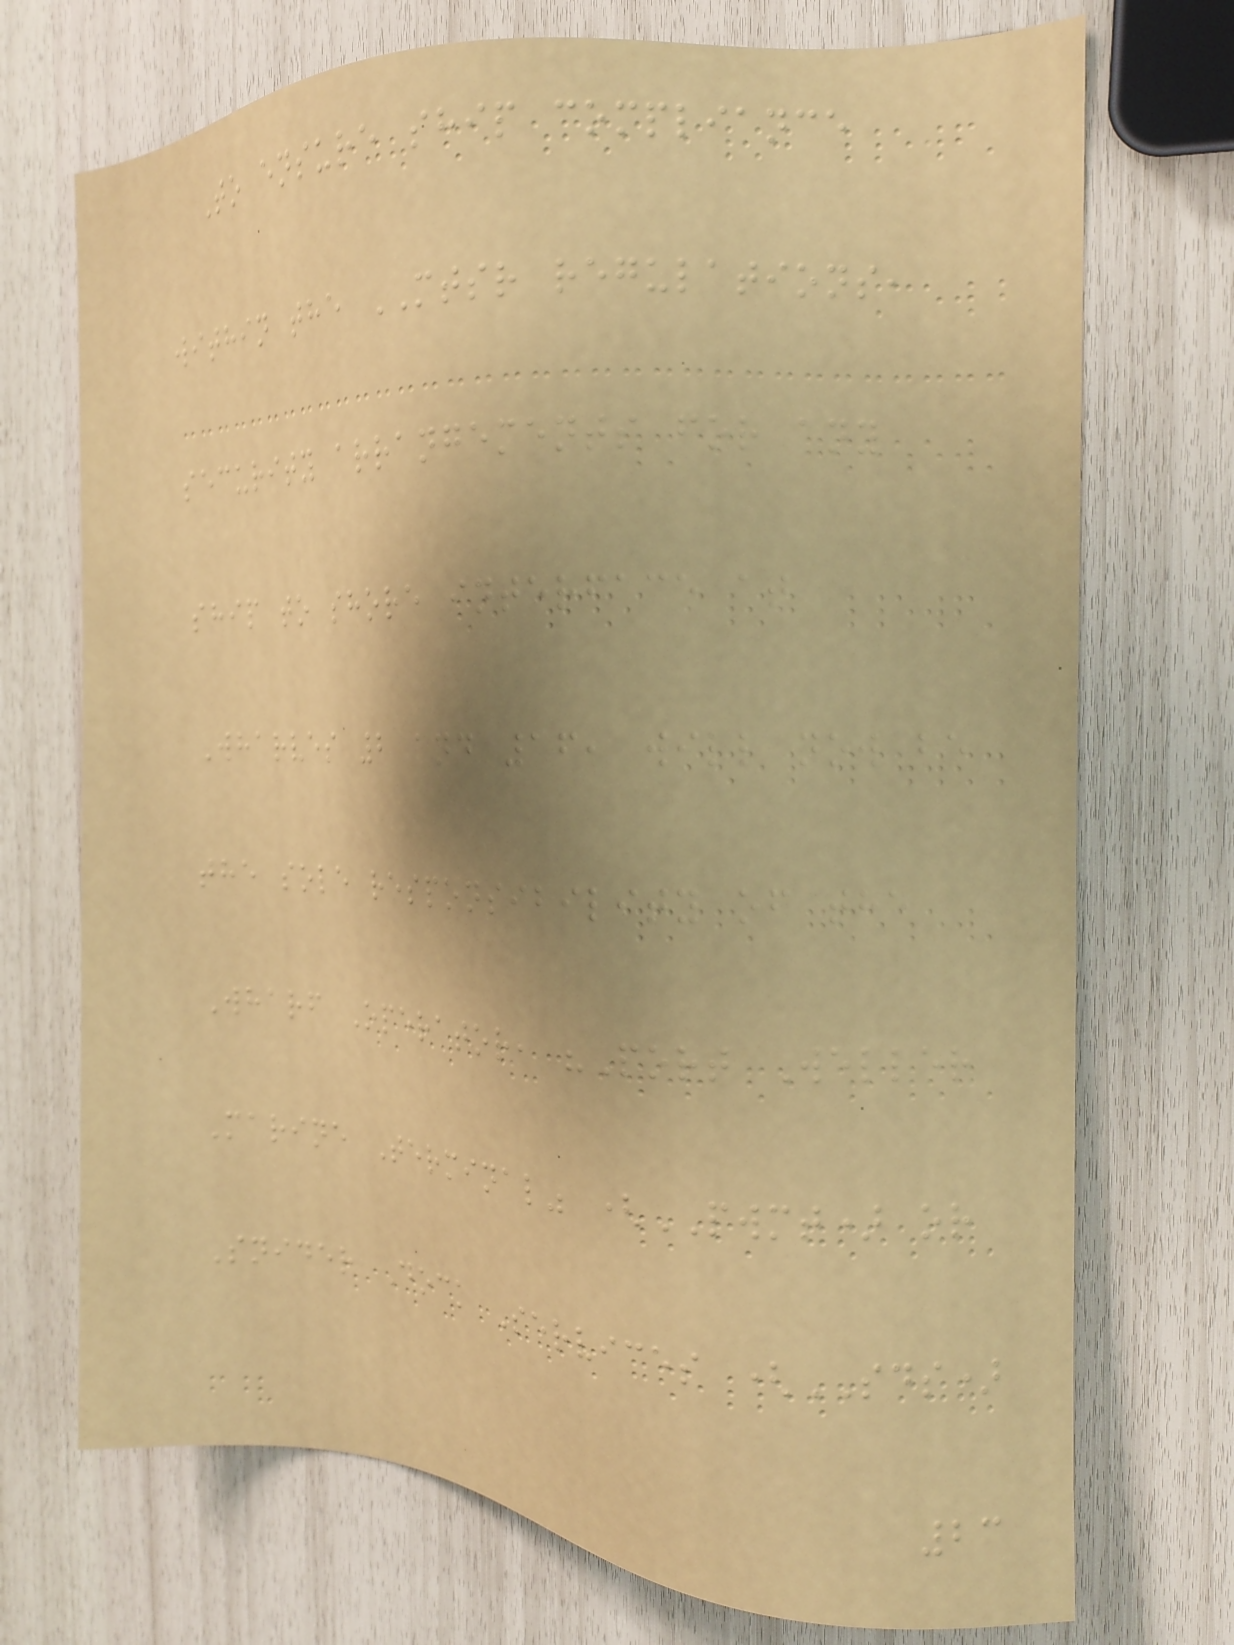To ensure ship compliance
within the MTSR regulations,
security arrangements for any
ship to shore interface at
Wharves 2 and 16, will now be
the sole responsibility of the
Wharf Operator, "Port Weller
Marine Terminal" (PWMT) or
Snider Dock Services (SDS)
23
